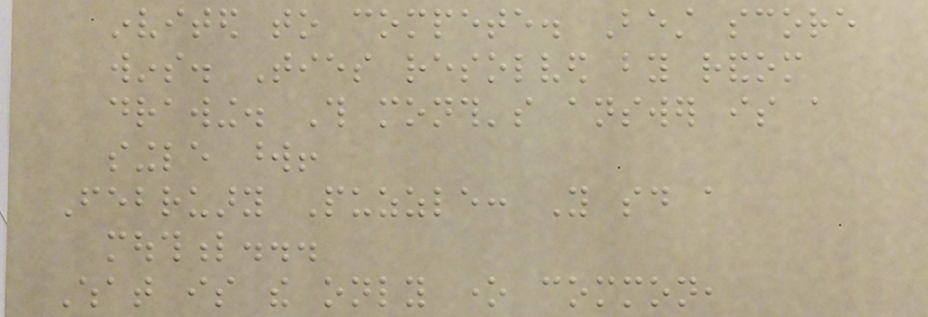invited to compete. Best score
wins. Ties resolved by random
drawing. This month's answer is a
single word!
February Puzzle: You said a
mouthful...
What is the only one common,
